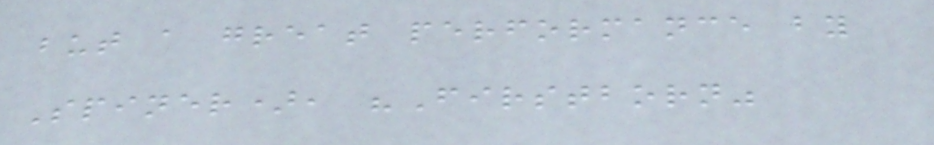but a great performance by
Spiner), "Firstborn"
